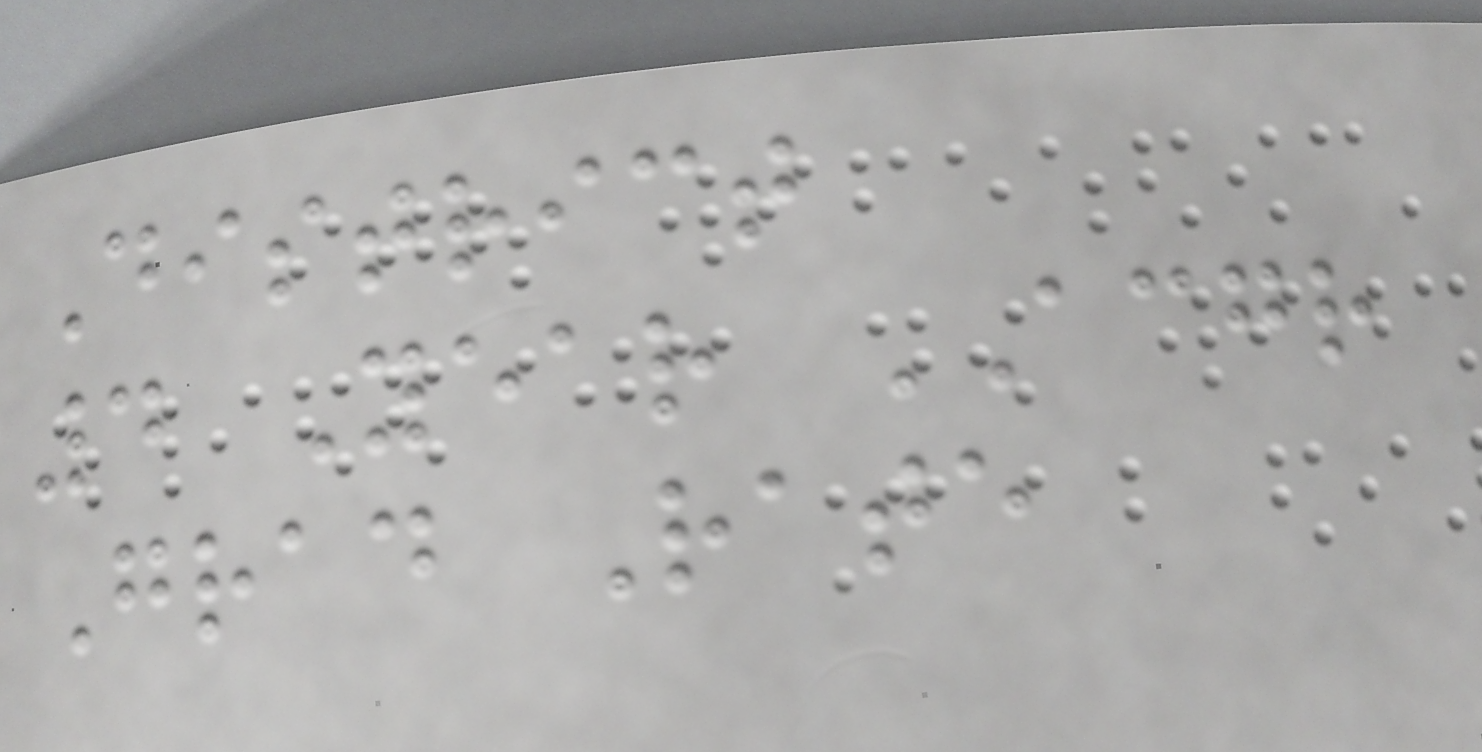District
4 Year ACGR
Grad Rate
